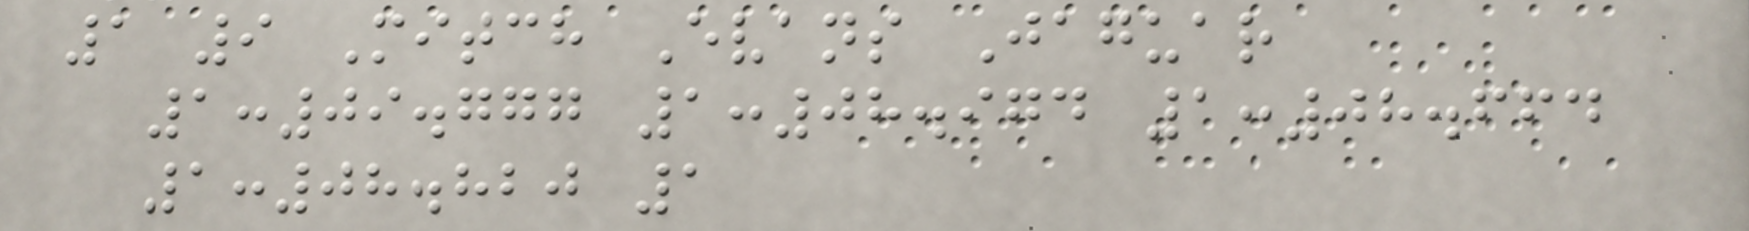1 9 Mitch Evans Jaguar
1:09.777 1:08.974 1:08.664
1:08.820 1
